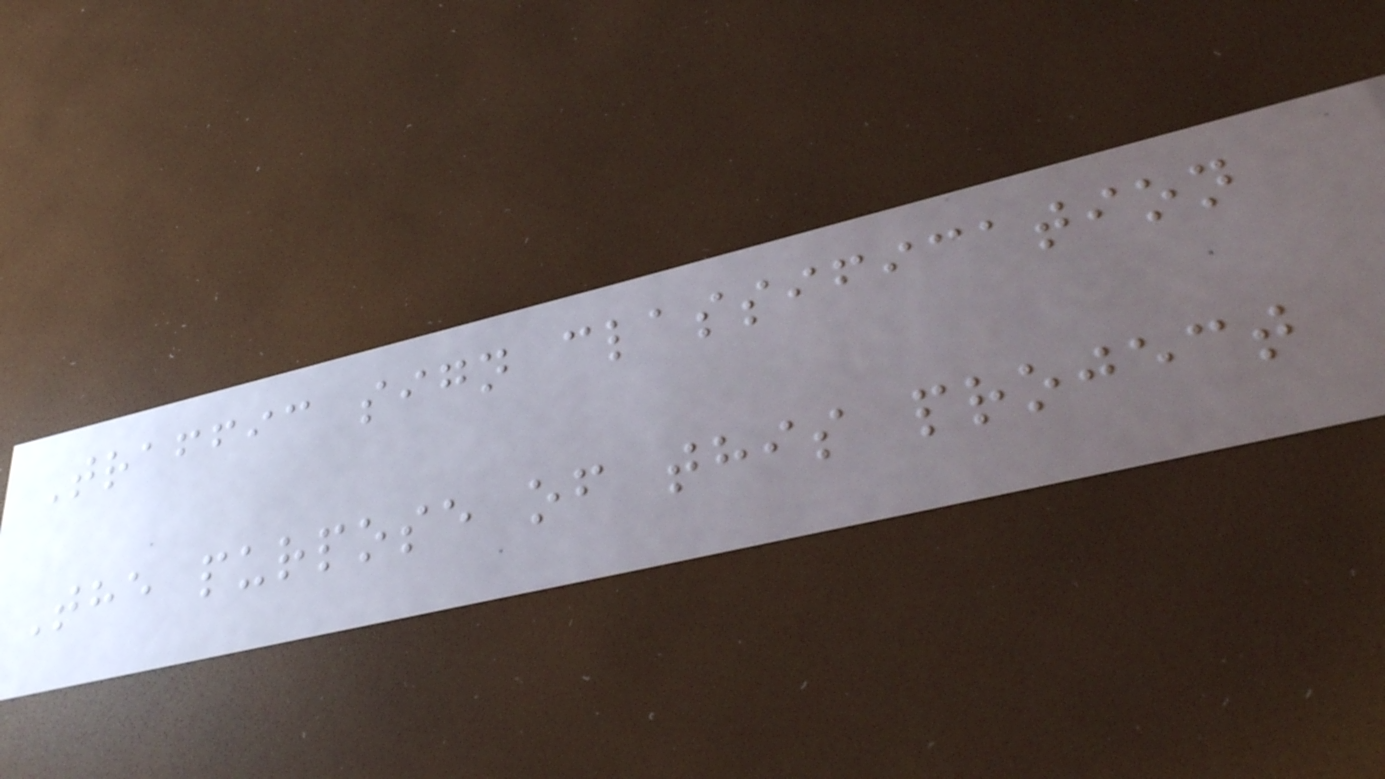Traffic sign classification
The purpose of this project
